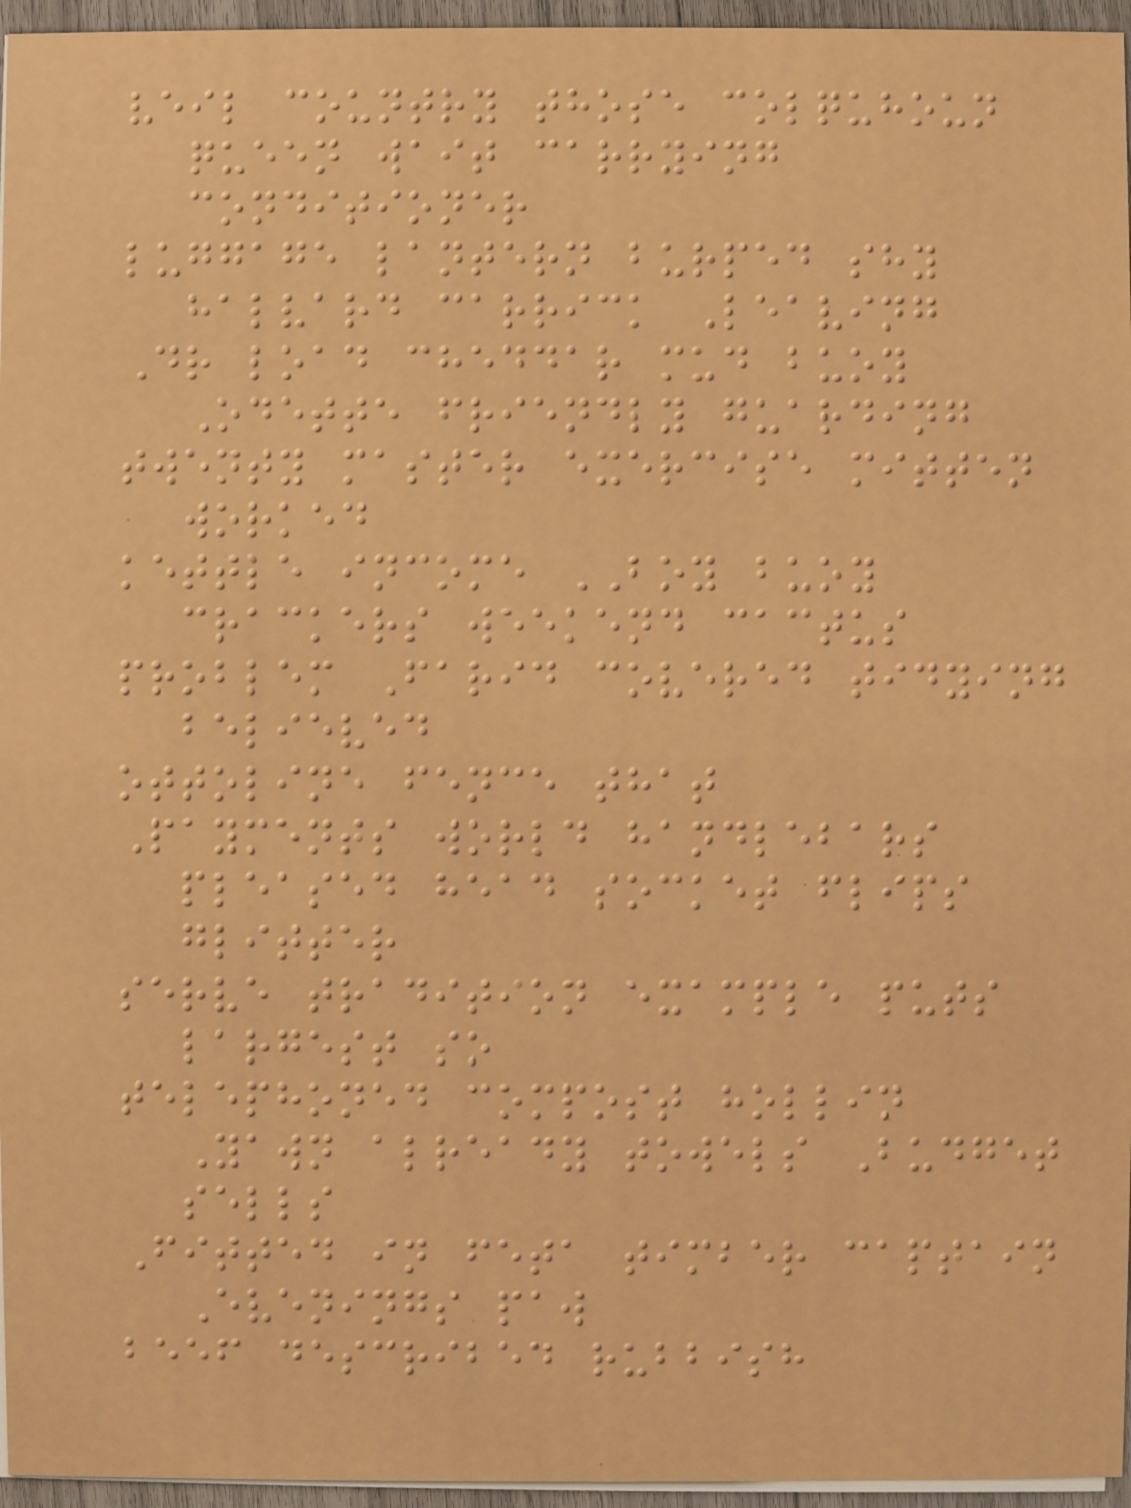veil country those colquhoun
queen wait carrying
conditioner
luggage lantern burped shy
halvard carrick Leaving
Dr load cheddar mud buoy
Odette friendly guarding
twenty master exercise mitten
worked
kettle income BOY buoy
crackers weekend cactus
problem Farid covered tidying
believed
ottoline fence that
Payments world handlebars
pleased head socket flips
glitter
serve tradition example puts
largest so
telephoned compost hollin
Yawn already towels Budget
sells
Fitted in feta timber captain
Evenings paw
beef described rubbish
